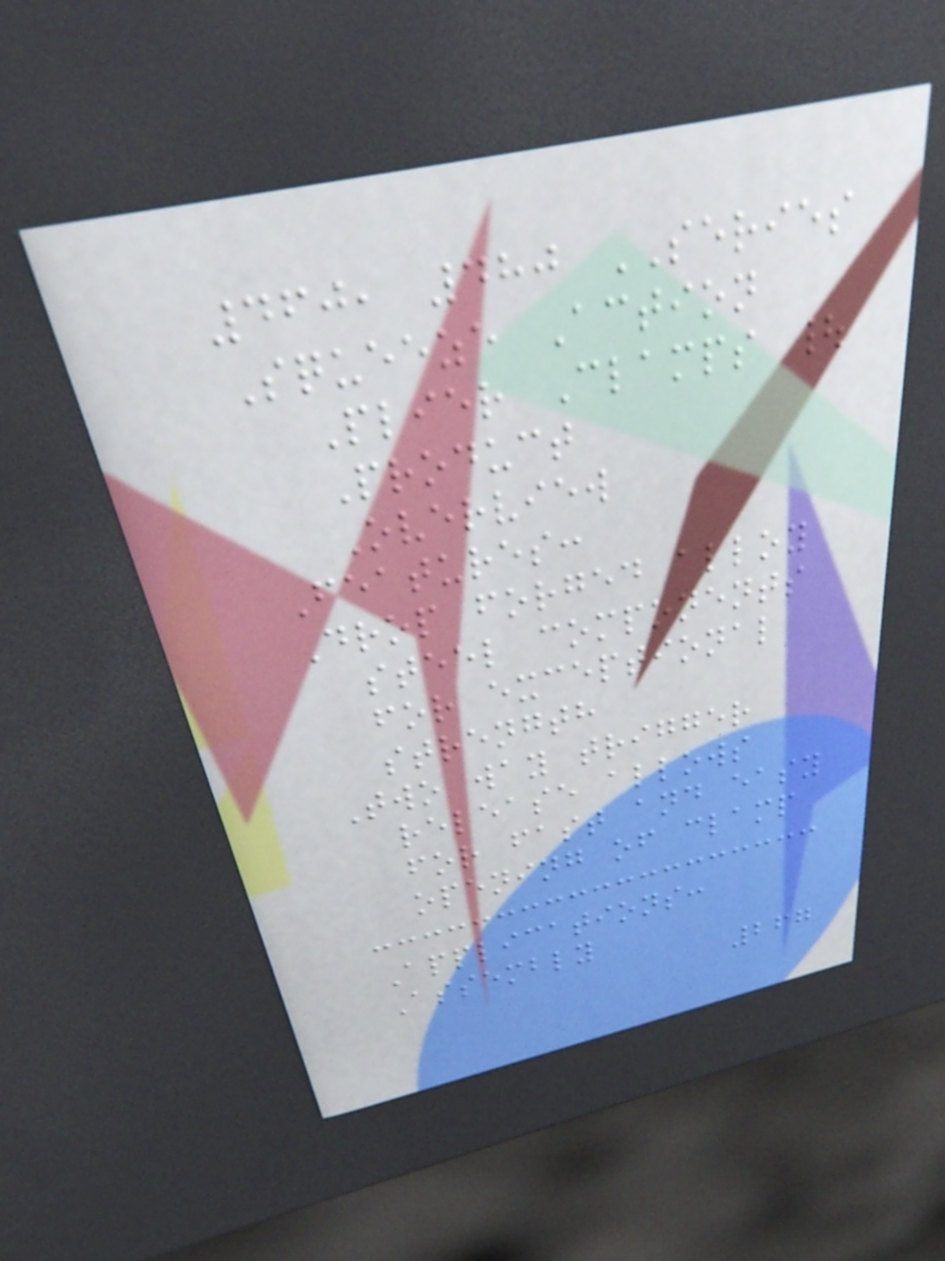460, 480 SERIES
Squeeze Action
Plier Clamps |
Product
Overview
Features:
Drop forged alloy
steel components
for exceptional
strength
Two way trigger
release allows
for fast and easy
opening of clamp
Applications:
Assembly
267
